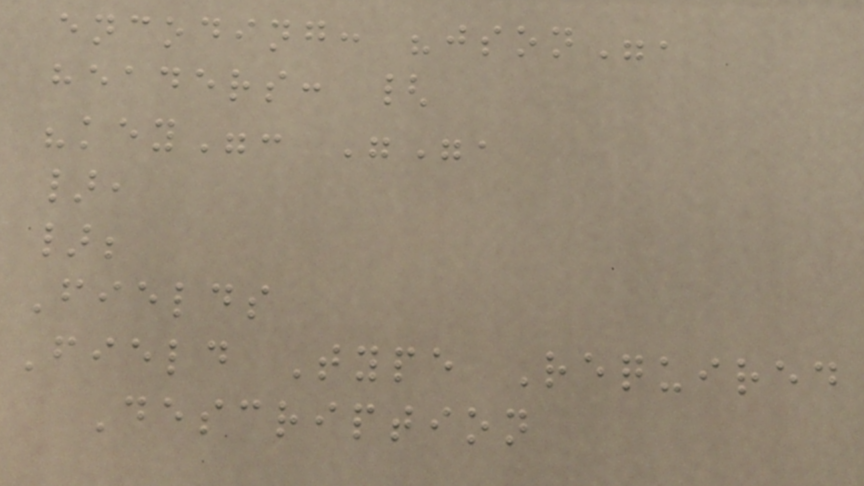encoding: "json",
headers: {
"key": "",
},
};
Fields
Field Type Required
Description
